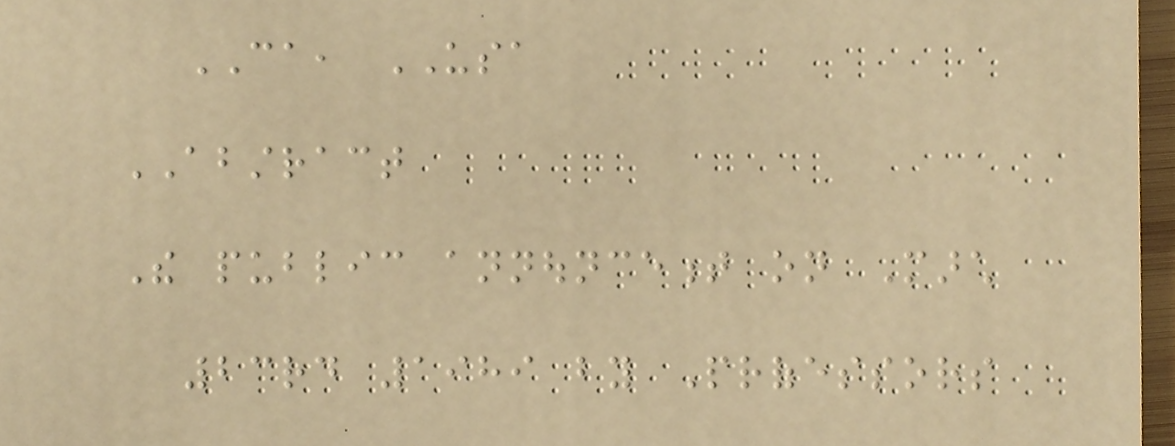CA, USA
ABSTRACT
The public announcement on March
23rd 1989 by Professors
